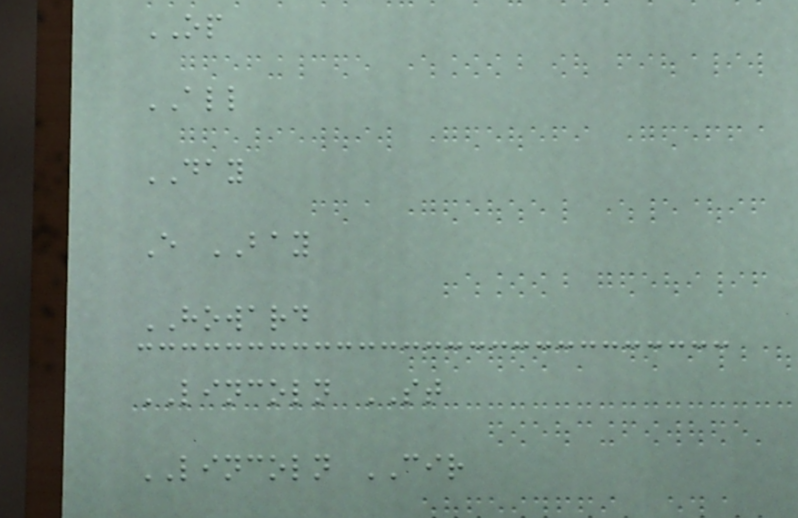OP
ALL
DAY
E BAY
HOWARD
LINCOLN ST
LINCOLN CIR
